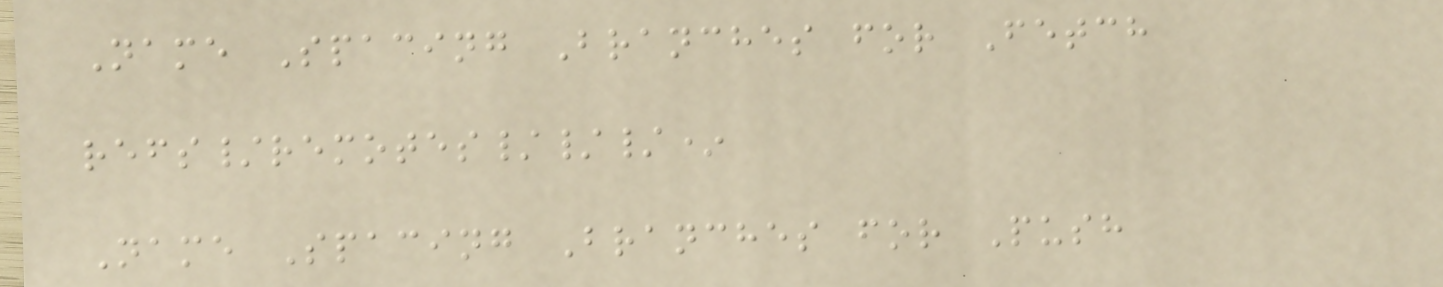Name Spacing Branches for Fetch
refs/remotes///*
Name Spacing Branches for Push
